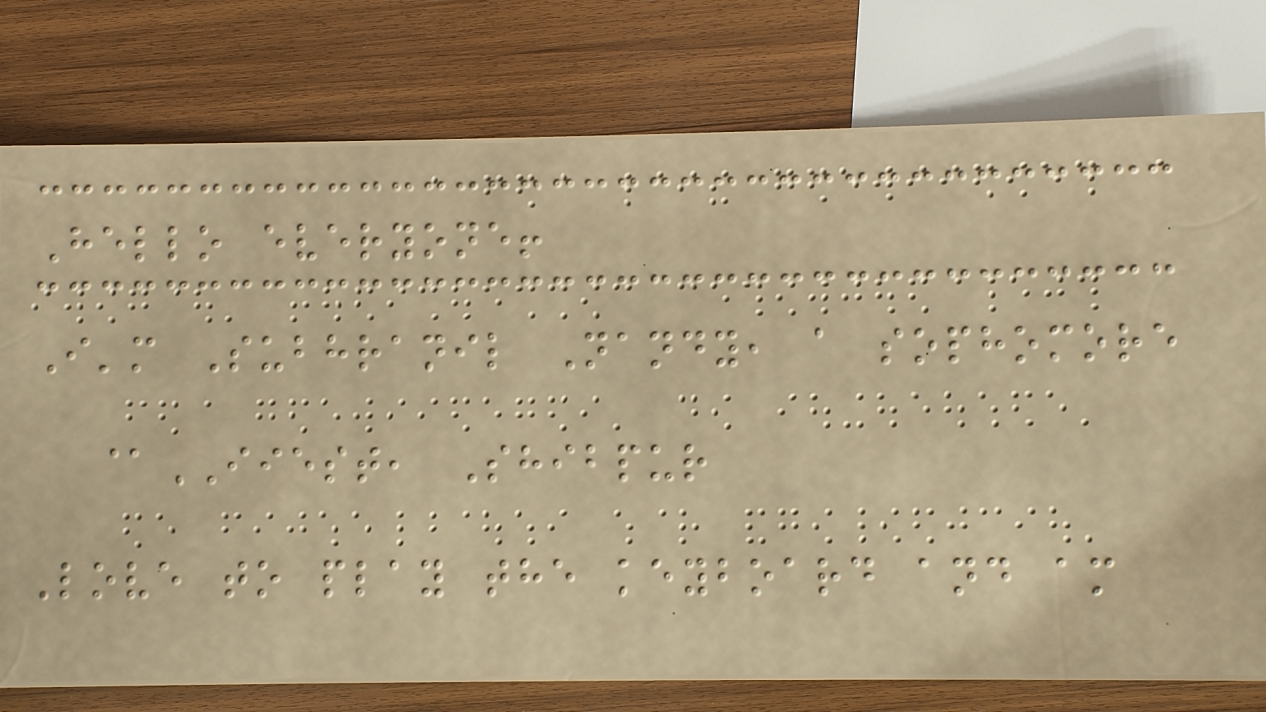Hello everyone!
I'm Subhranil Nandy, a sophomore
@IIEST, Shibpur
Love to play the keyboard and am
